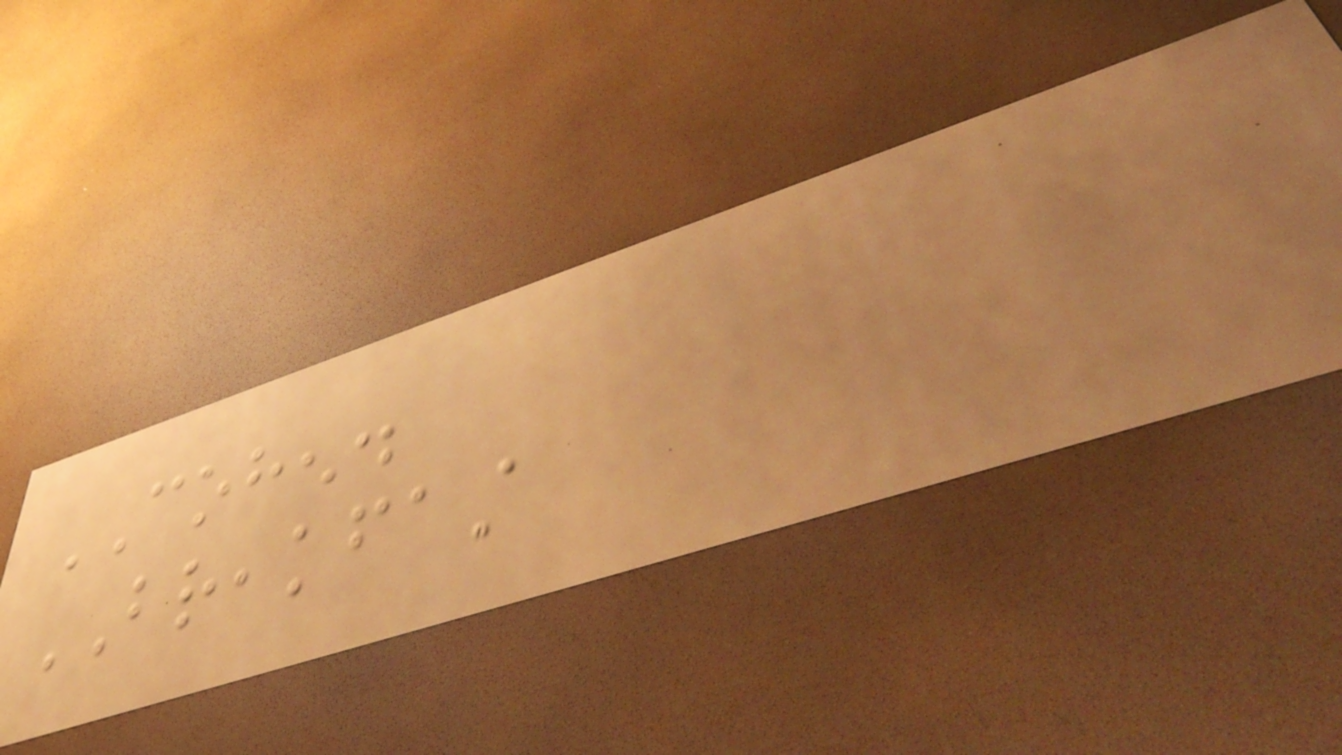COHEN.
BREAKFAST
